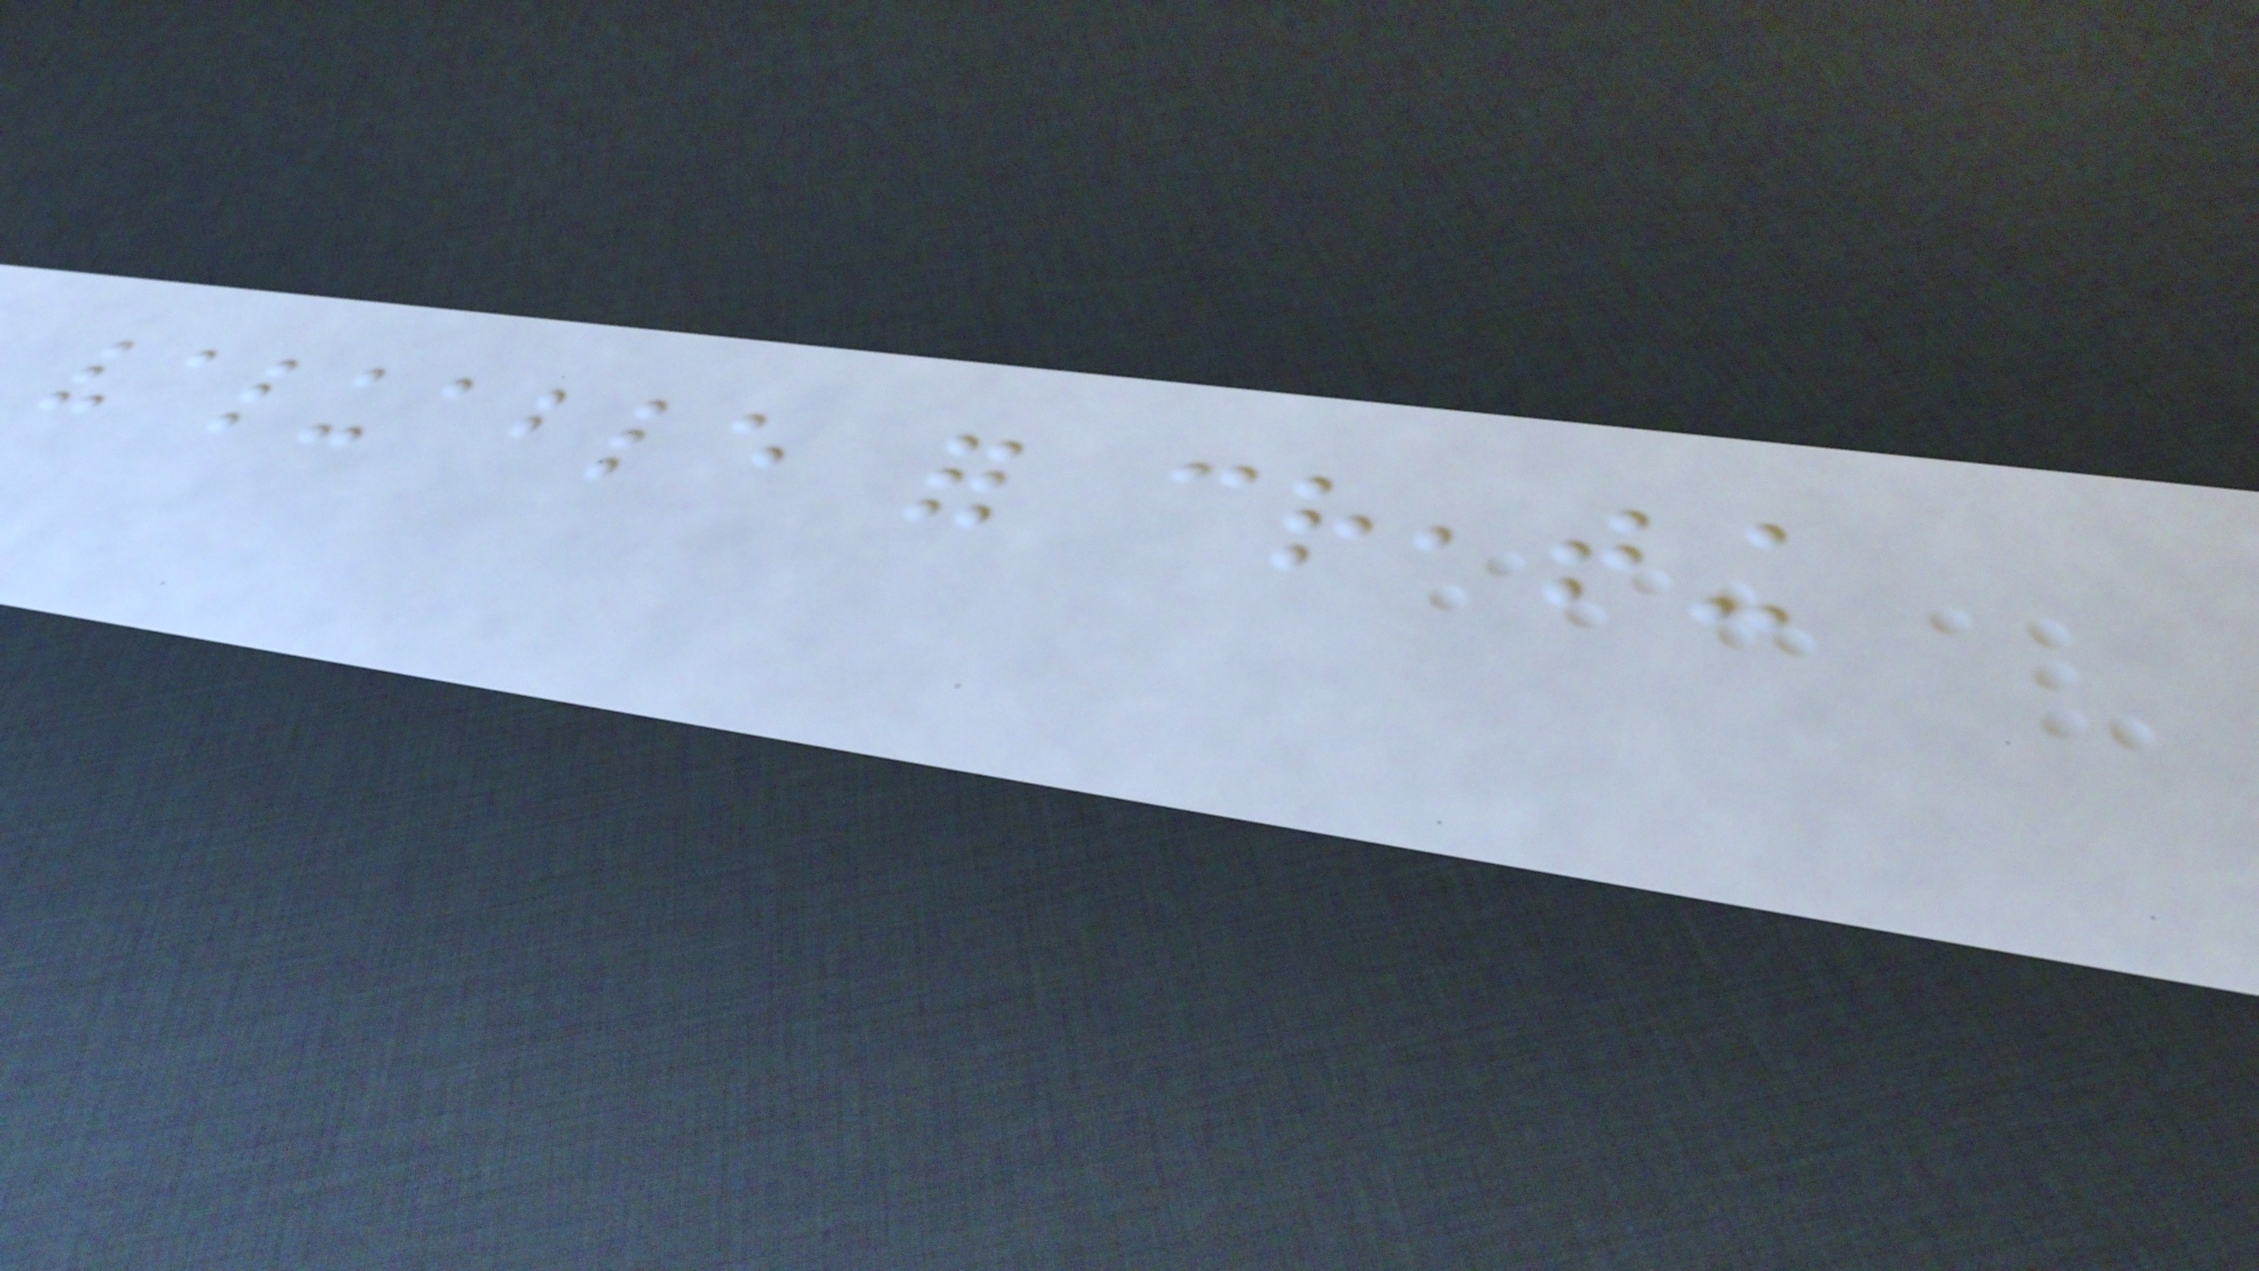valuable for creating
